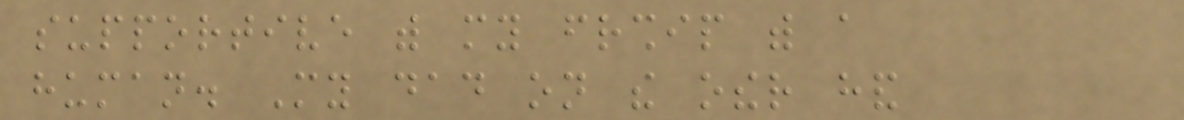supportive with my friendship with a
human. My dad on the other hand
